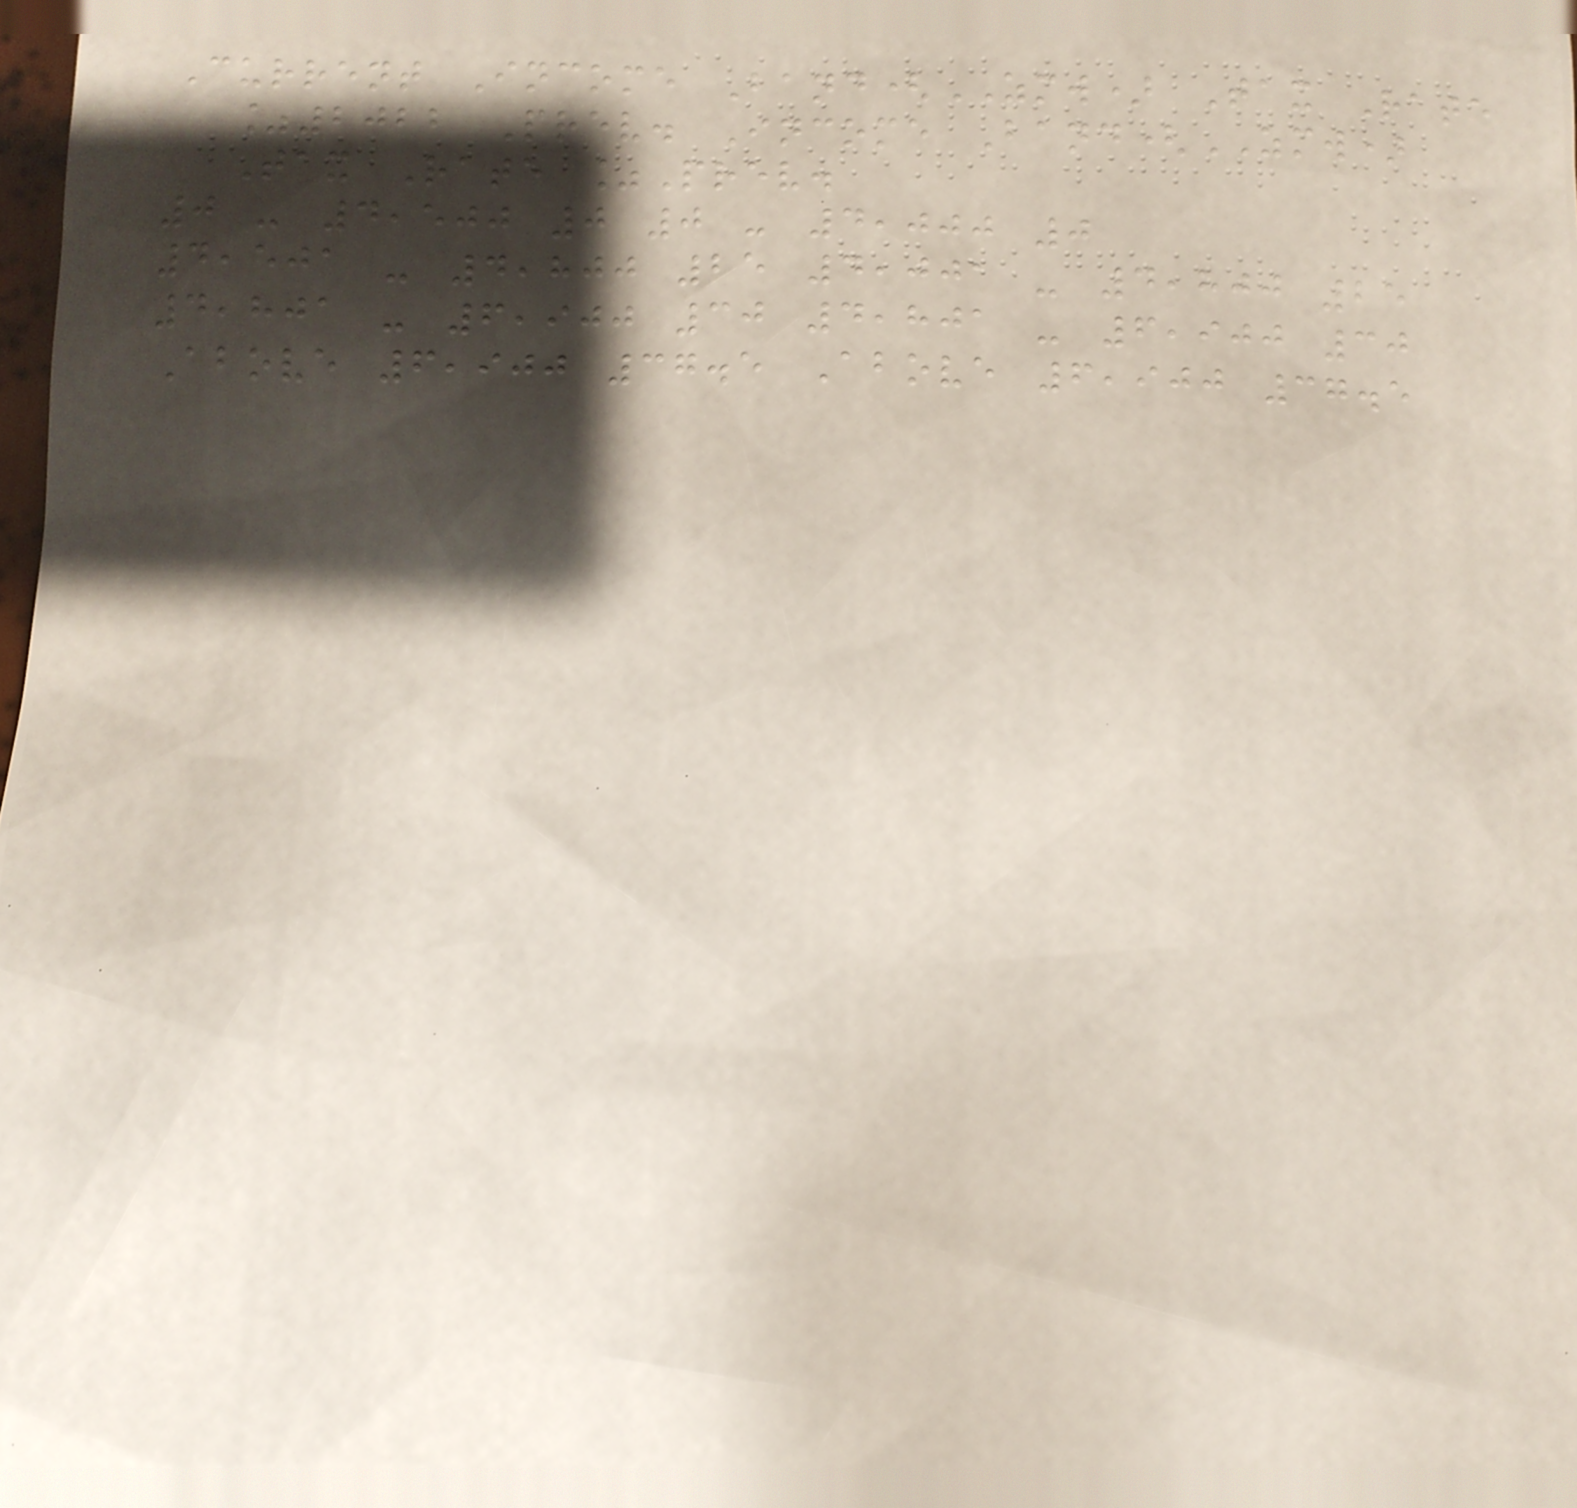Current Income Band(ZMW) Tax Rate
%2022 Prev. Income Band(ZMW)
Tax Rate %Prev.
0 - 4,500 0 0 - 4,000 0
4,501 - 4,800 25 4,001 - 4,800 25
4,801 - 6,900 30 4,801 - 6,900 30
Above 6,900 37.5 Above 6,900 37.5
